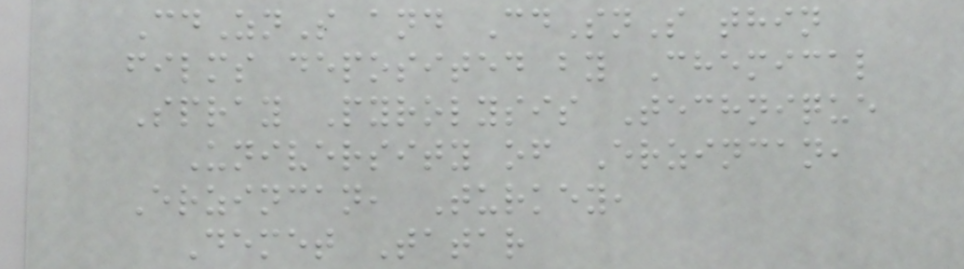CdZnS and CdSnS thin
films deposited by Chemical
Spray Pyrolysis Technique
University of Erzincan,
Erzincan, Turkey,
Demet Tatar
